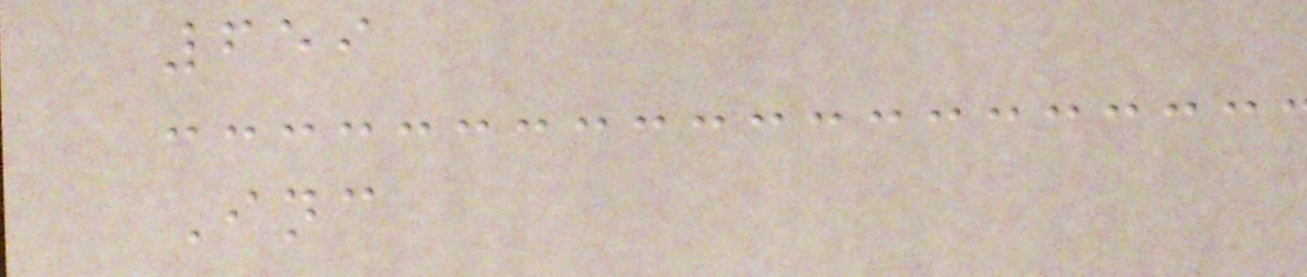659
Inc
